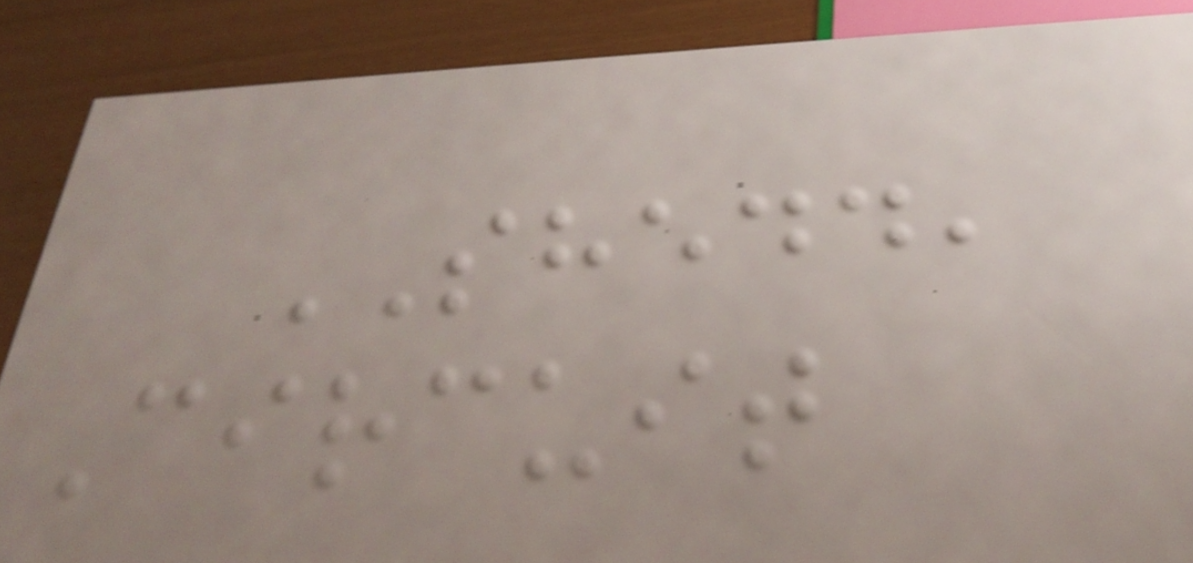SHEDD,
Circuit
